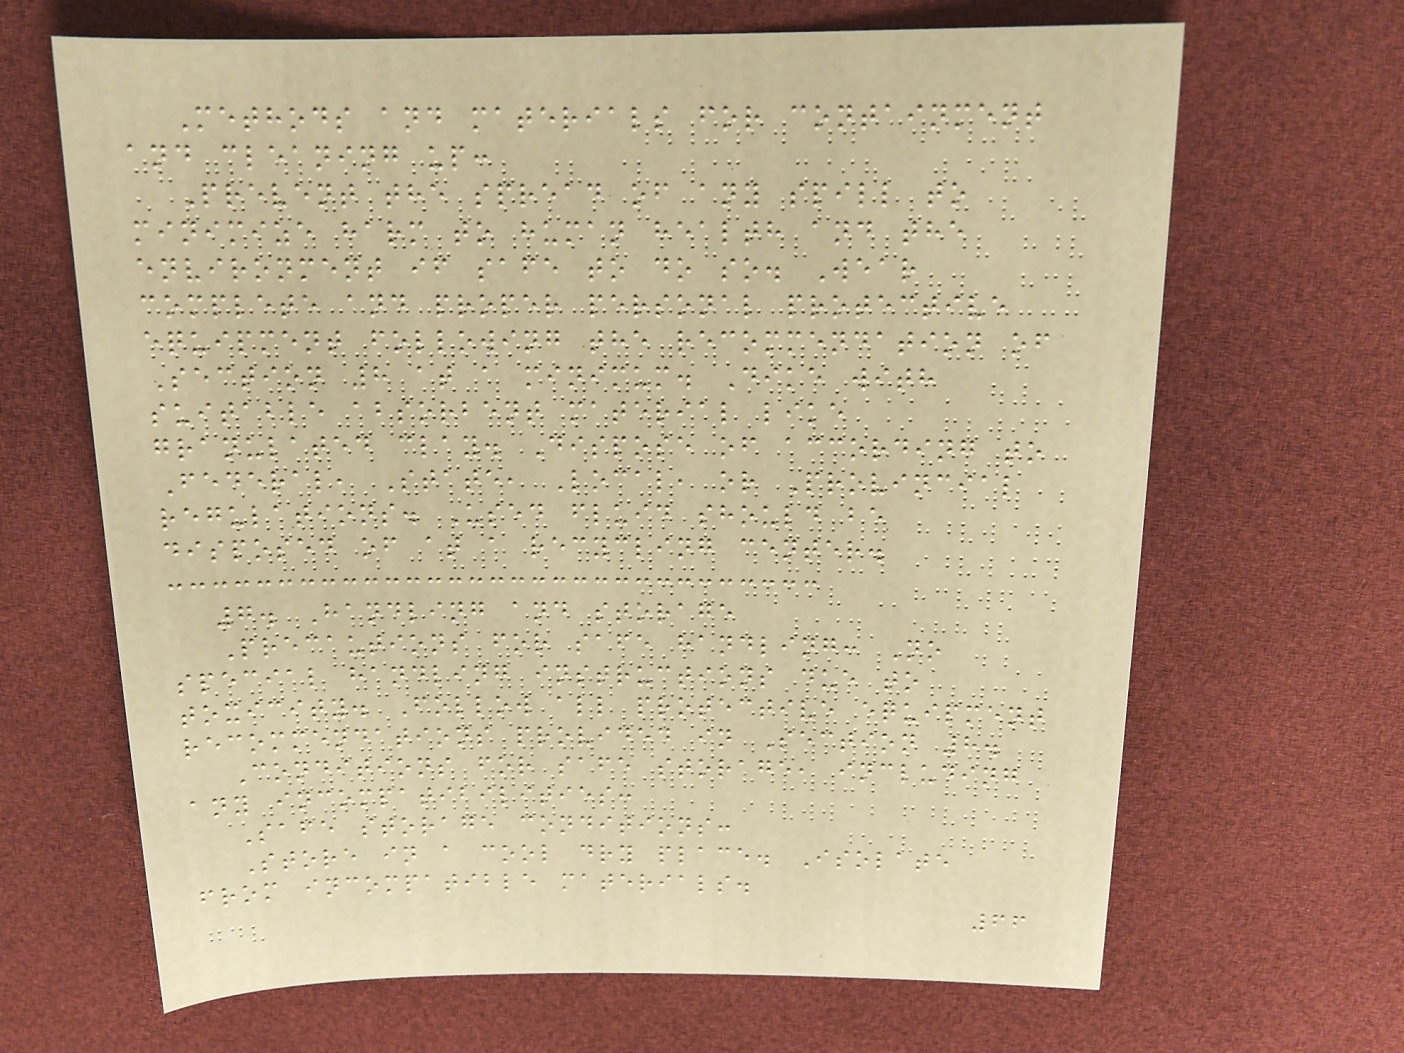Methods and materials for containment
and cleaning up:
Prevent the spread of any spill to
minimize harm to human health and the
environment if safe to do so. Wear
complete and proper personal protective
equipment following the recommendation of
Section 8 at a minimum. Dike with
suitable absorbent material like
granulated clay. Dispose of according to
Federal, State, Local, or Provincial
regulations. Used fluid should be
disposed of at a recycling center.
7. Handling and storage
Precautions for safe handling: No
special handling instructions due to
toxicity. Follow all protective equipment
recommendations provided in Section 8.
Conditions for safe storage, including
any incompatibilities:
Safe storage conditions:
Store in a cool dry place. Isolate
from incompatible materials.
66
